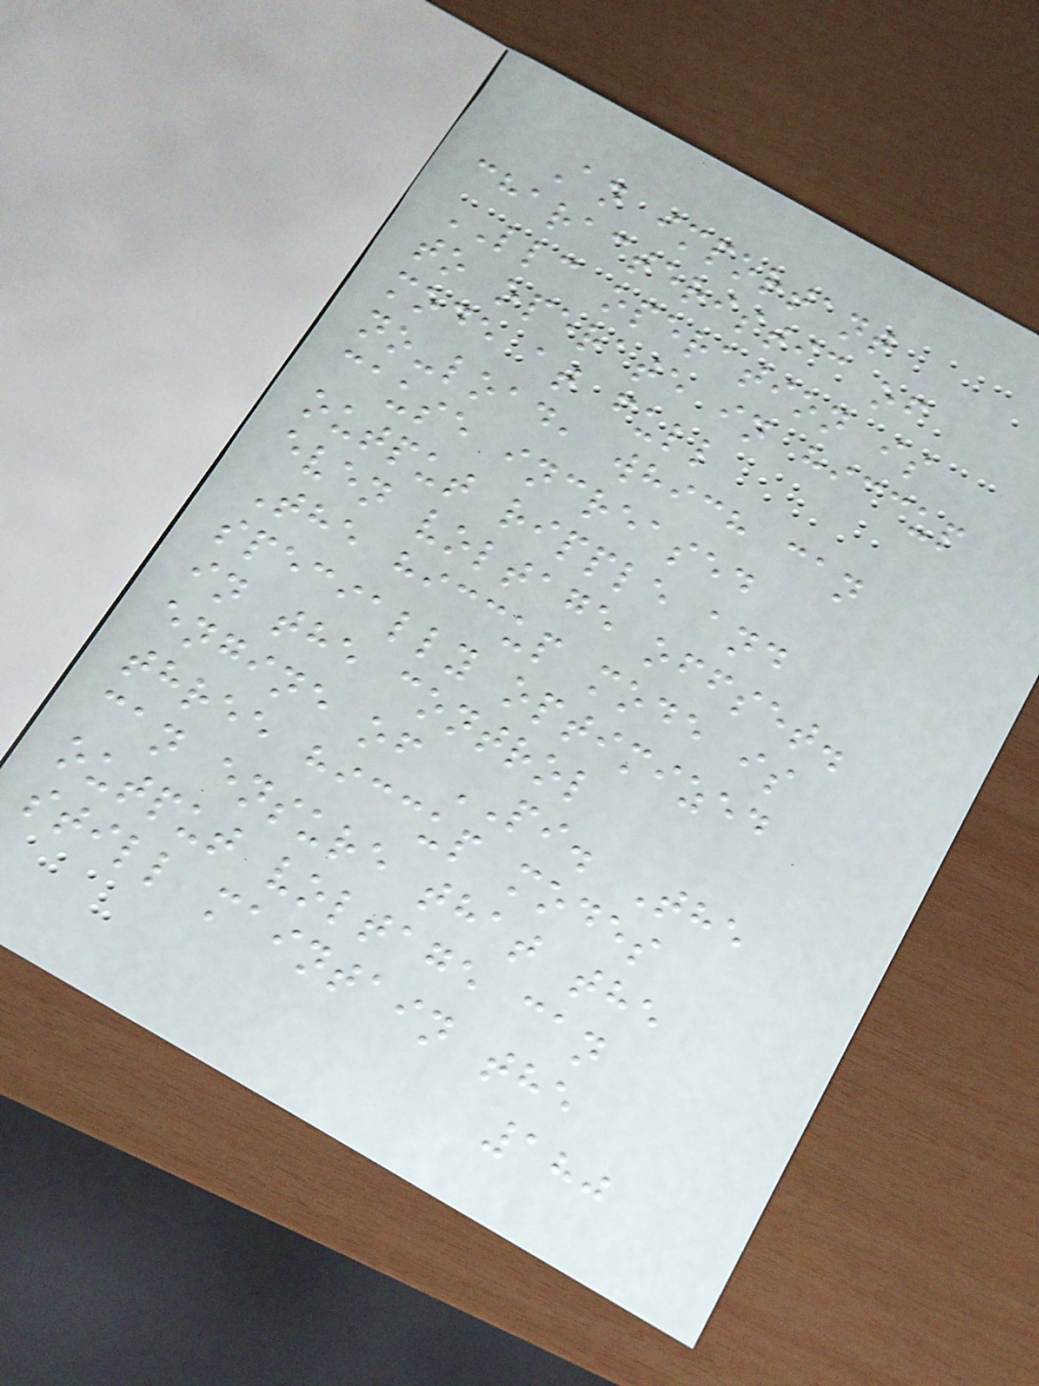An important
characteristic of
LLC operation is
to operate in hiccup
mode at full
no-load, which can
cause increased
output ripple and
even voltage offset.
The hiccup mode is
specially optimized
in the control
engine of PI. The
three hiccup modes
can ensure that the
output voltage can
still maintain the
180
